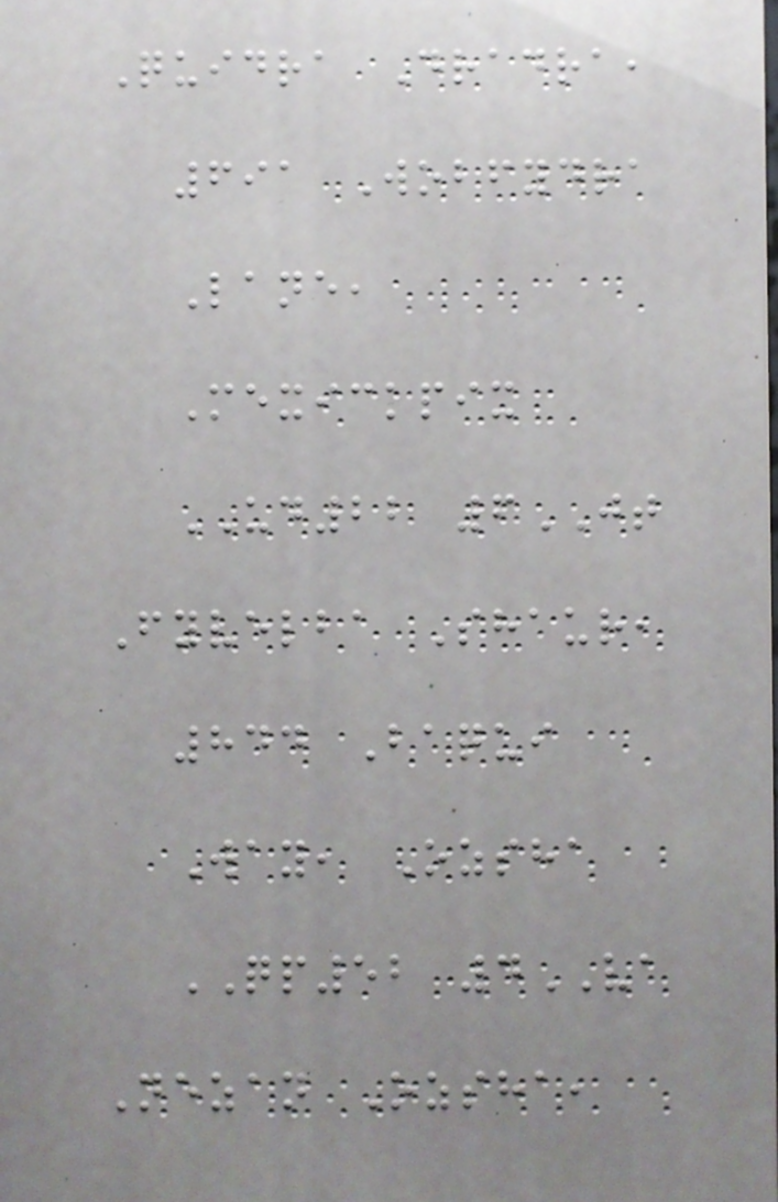Quidra Dradra,
691 Wobfydra
Lane,
Mexickpix
UD22 6JT
Fyvelba Shaur,
844 Baqui
Way, Ozsha
QP52 4VA
Nezan Ozsha,
